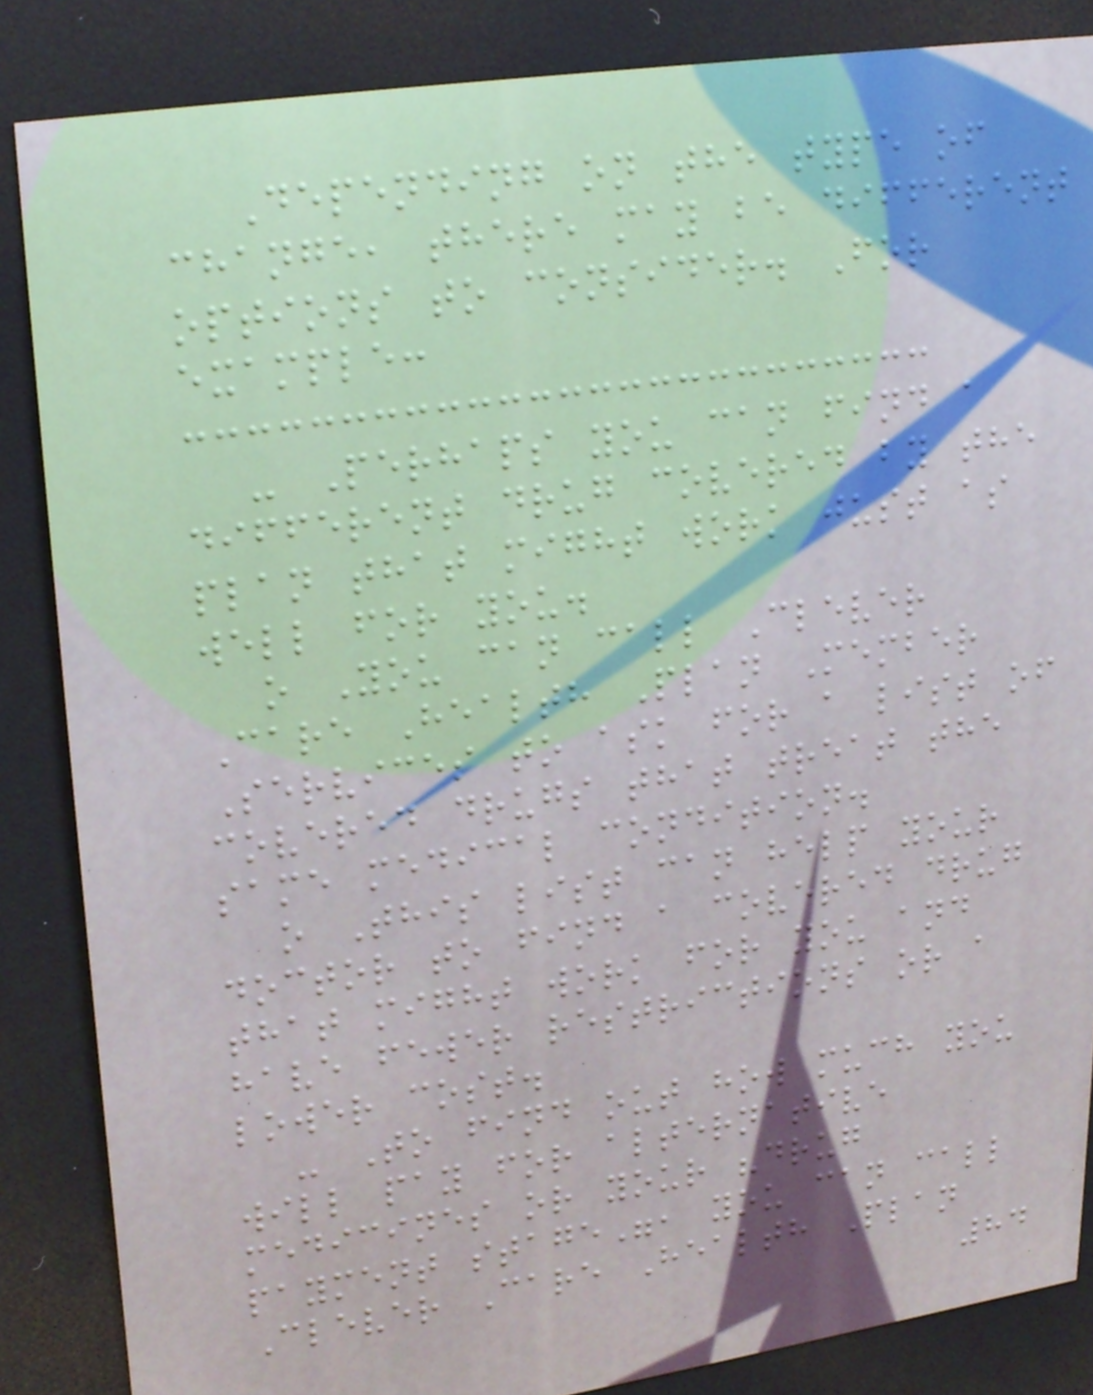Depending on the type of
change, there may be different
options to consider. For
example:
- Perhaps you can find a
different drug covered by the
plan that might work just as
well for you.
o You can call Clever
Care Health Plan Member
Services to ask for a list of
covered drugs that treat the
same medical condition.
o This list can help your
doctor to find a covered drug
that might work for you and
have fewer restrictions or a
lower cost.
- To find out how much you
will pay for alternative
medicines or your "drug
payment stage", you can call
Clever Care Health Plan
84
